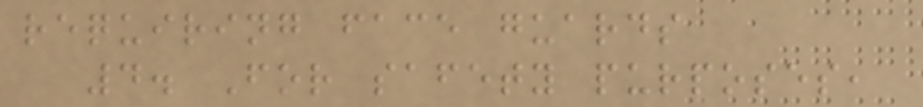requiring face guards
4. For safety purposes,
